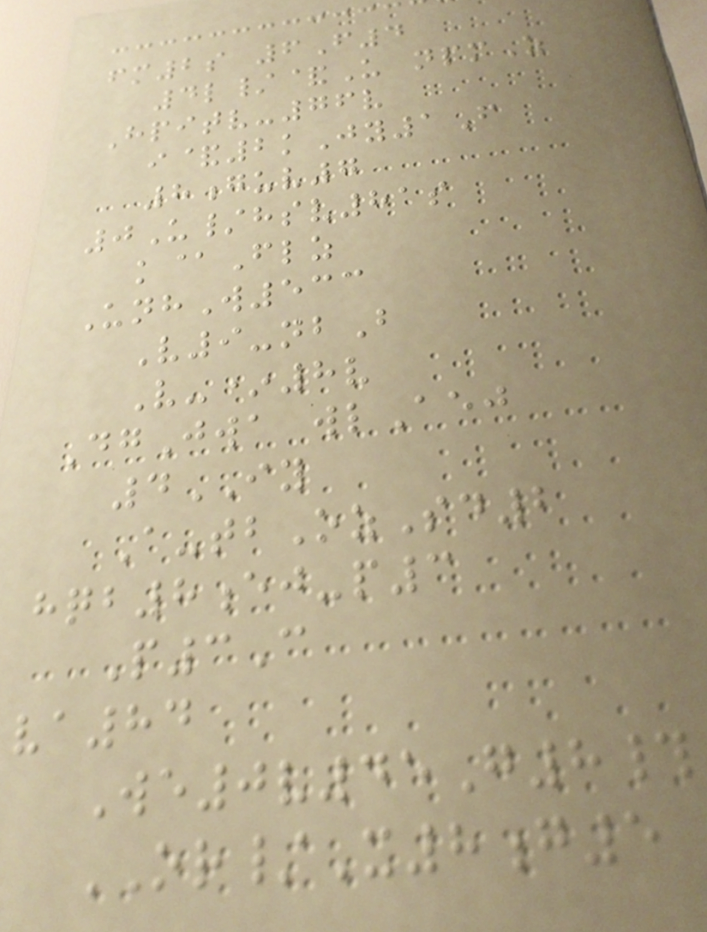fm2s 6F4
4l/&U npmZ
Hpitv-76v
i&2kJy1F
8guv7
0U/hsv81s
k@Flz
UnhW533
V9-nbB
V-*8v
DgJwa wlAej
4IY
A-tbOzSd2
hqb8ej-p3
P3C
va84
We0v45G8#
OR/X8g5
